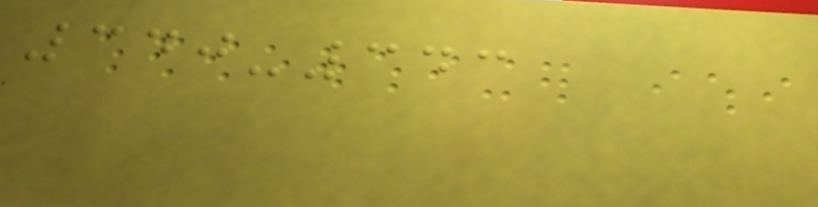340-343
